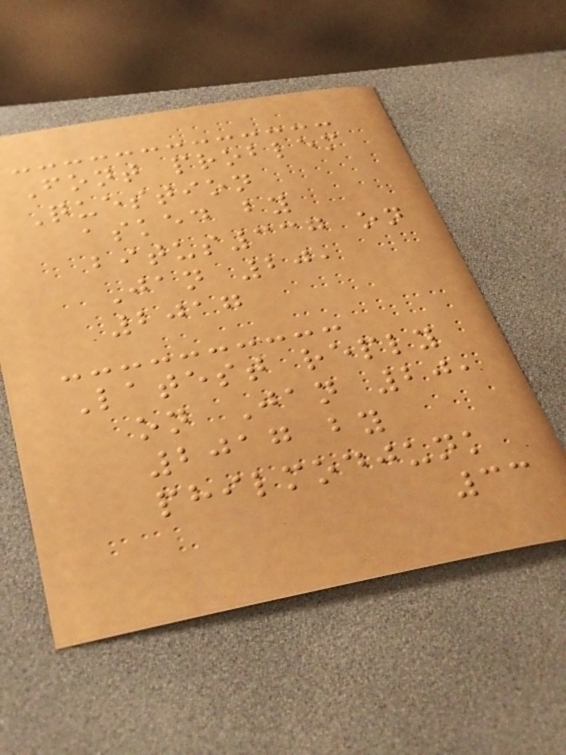Font problem
Question
asked by
bitus337 on
Jan 20,
2017
Latest reply
on Jan 20,
2017 by
philmodjunk
33
